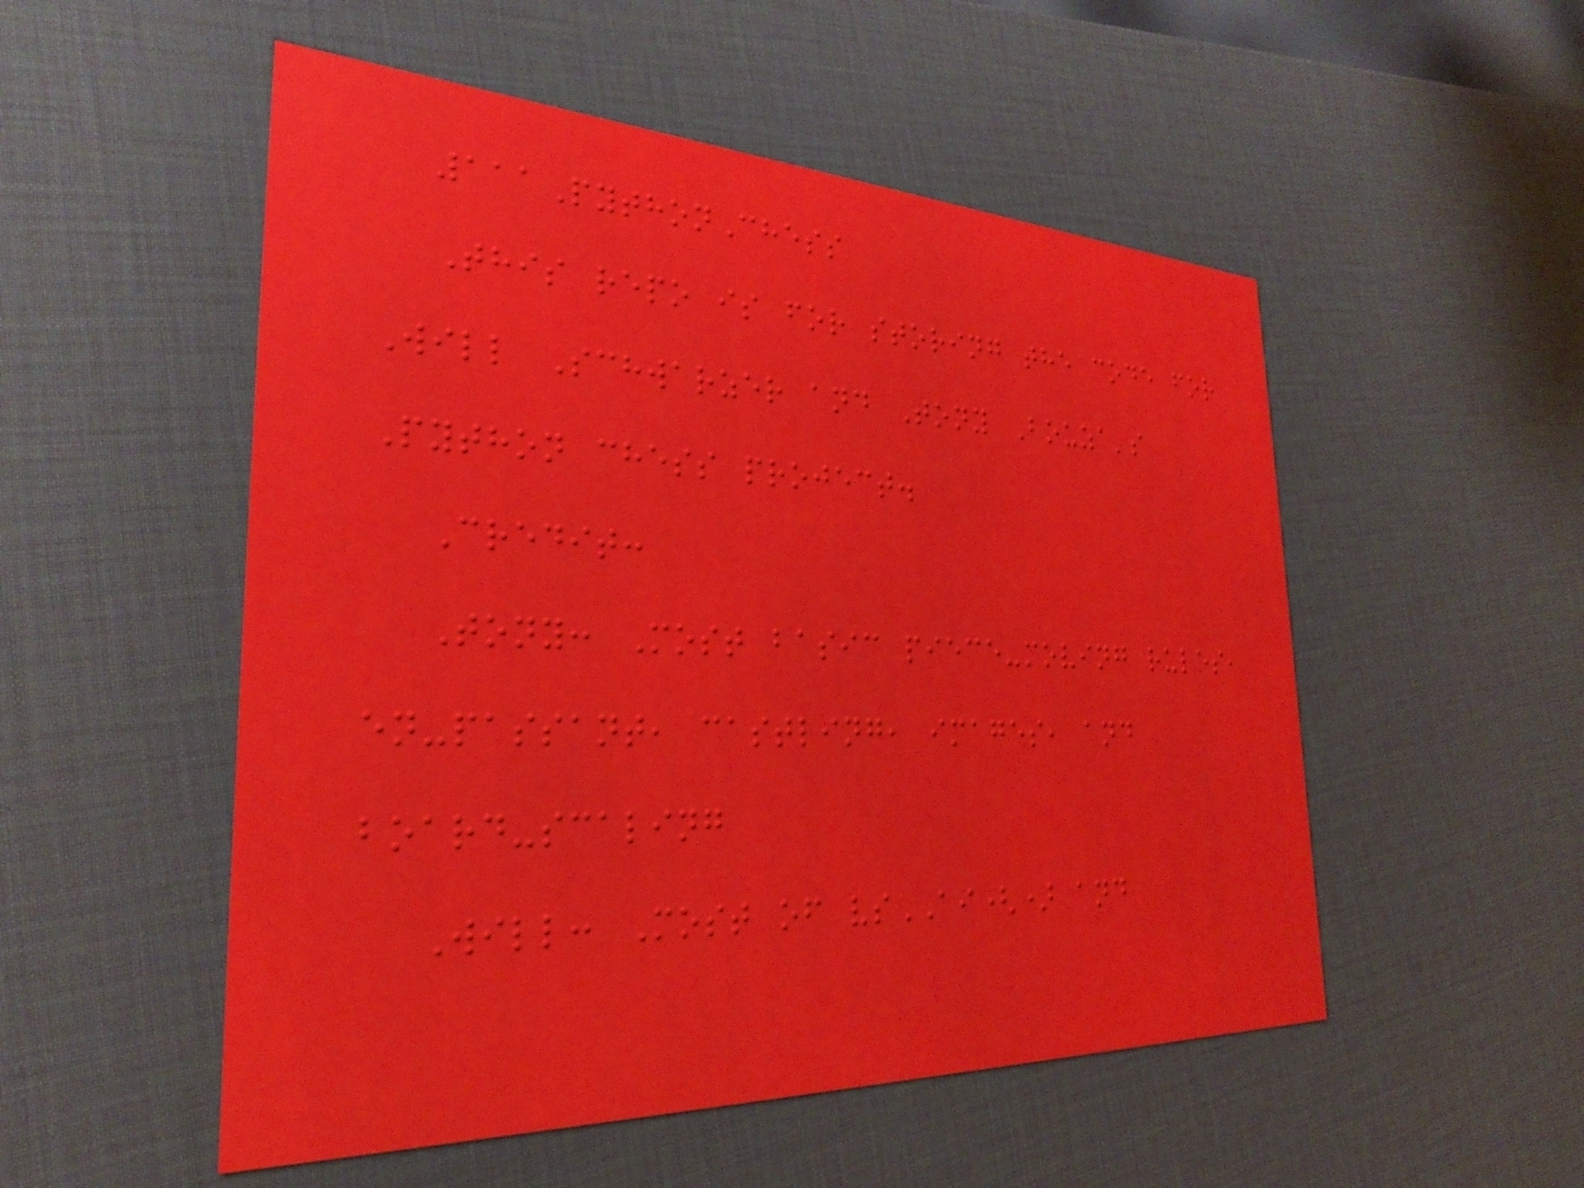111PythonChess
This repo is for storing the code for
Will Schwarzer and Tony Bouza's
Python chess project.
Credit:
Tony: Most basic piece-moving rules,
en-passant, castling, images, and
board-scaling
Will: Most of vsAI() and
